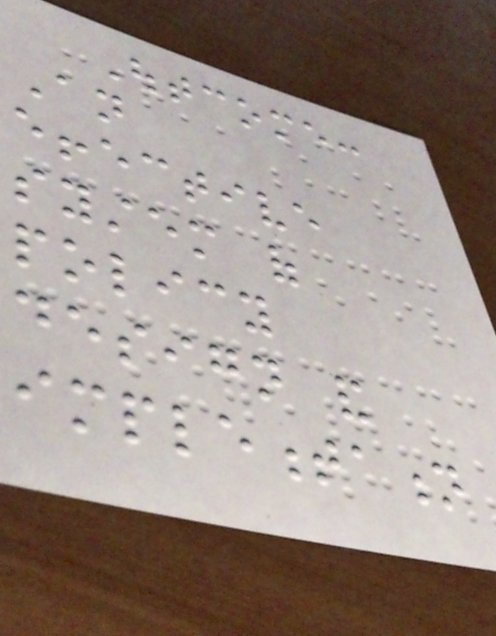Outcome:
An
effective
system of
policy
design and
implementation
